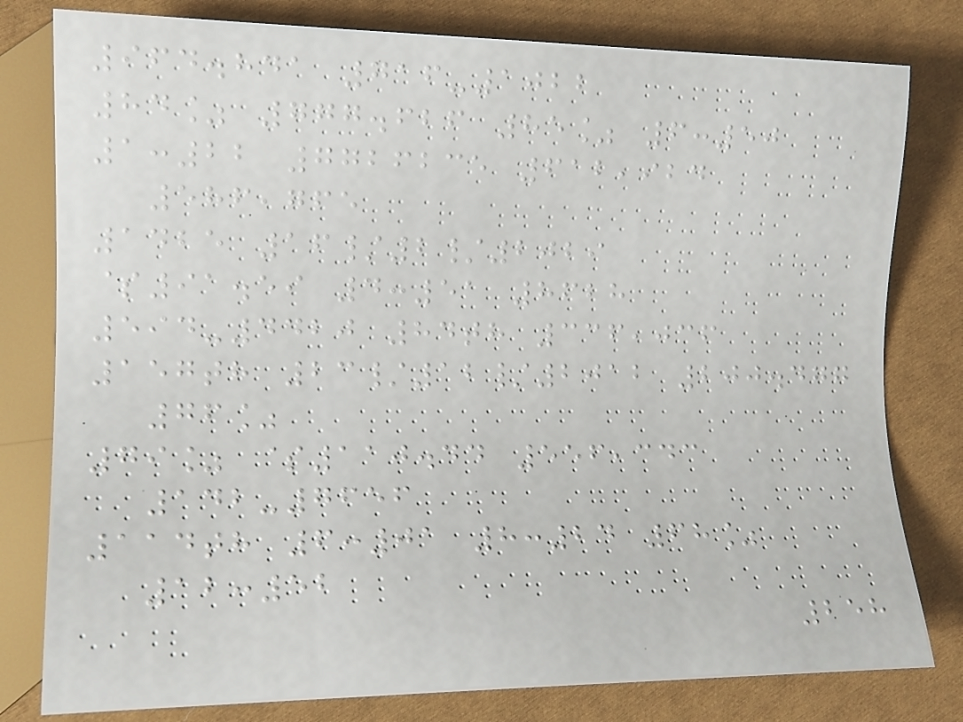964.841 716-1022
84% 777.626 85% 6:50
1:22 7726235 612,924
586,765
1425 16/2/2029
$91.59 4:51 8628
594-4420 84th 336,036
157th 23/12/2012 200.477
76%
79% $110.44 556,343
142-7656
114th 6:01 8:24 68%
12:52
258
